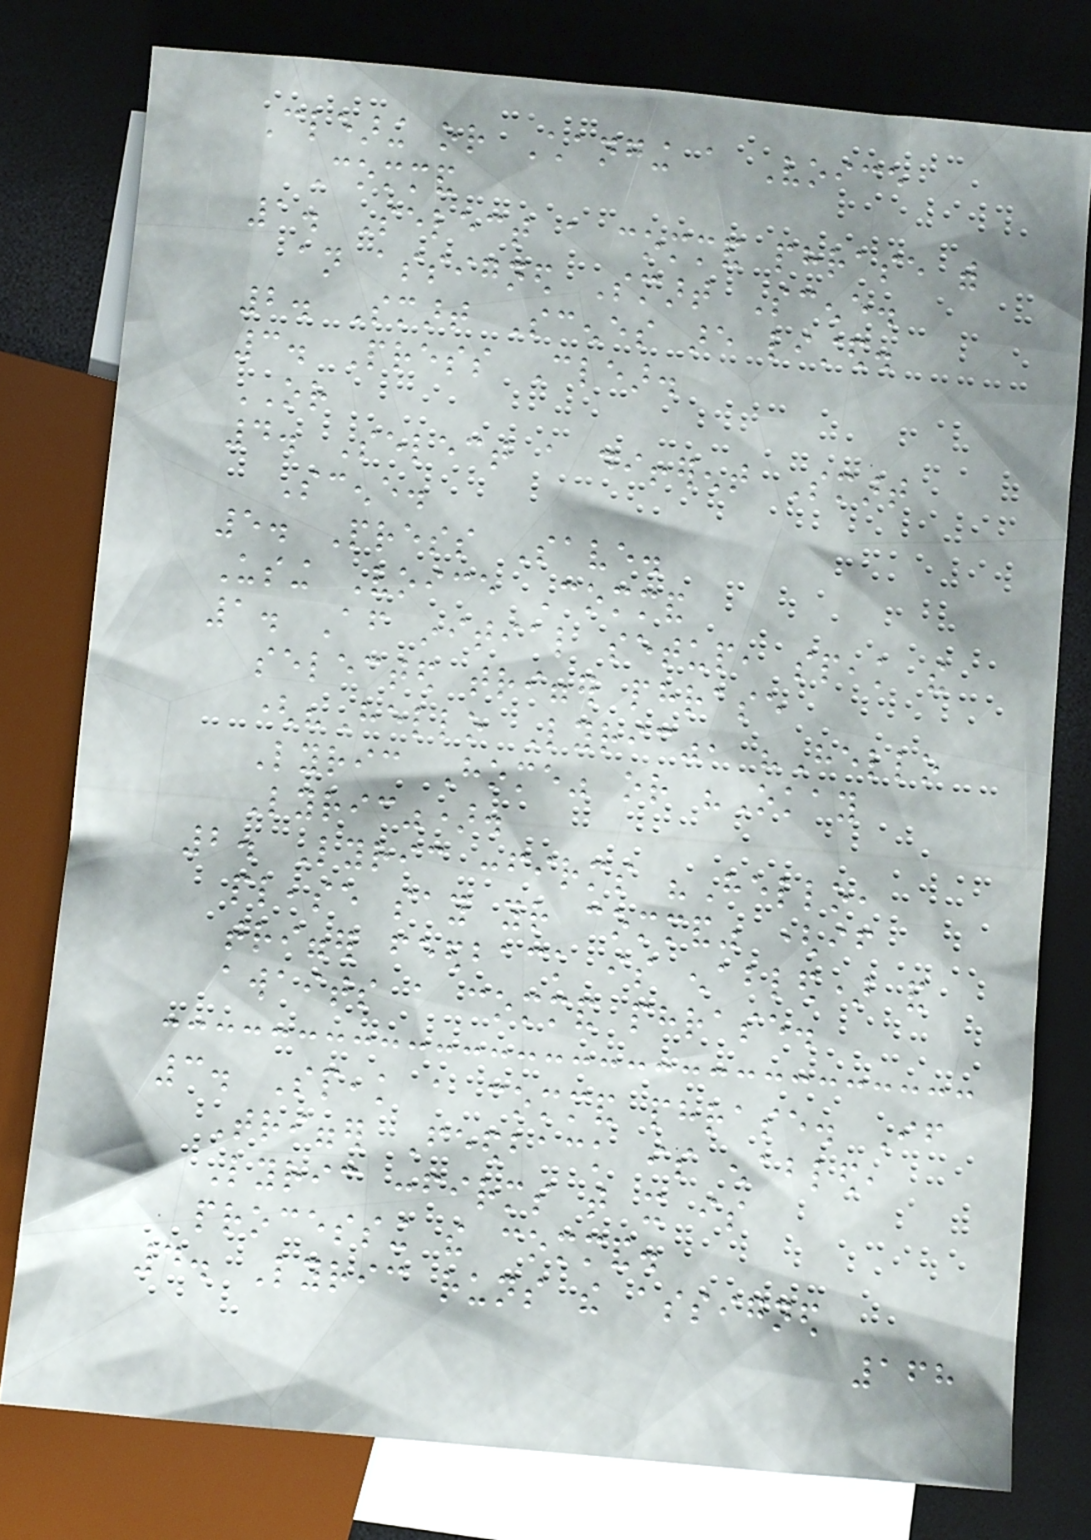Clearing or Changing a Voice
Command
1. Select a command phrase with
an assigned Smart Scene.
2. Smart Scenes are listed.
3. Press Clear.
OR
4. Select a different Smart
Scene.
5. Press Save.
Using Voice Command
1. After initial setup, speak the
selected trigger phrase
("Hello Lyric", "Hello
Lyric Home" or "Okay
Lyric").
2. Lyric confirms "Hello,
please say your command" (if
trigger feedback is enabled) and
awaits a command phrase.
3. Speak a command phrase. If
Trigger Feedback is enabled,
Lyric confirms that it is
processing the command.
4. Lyric runs the assigned
168
